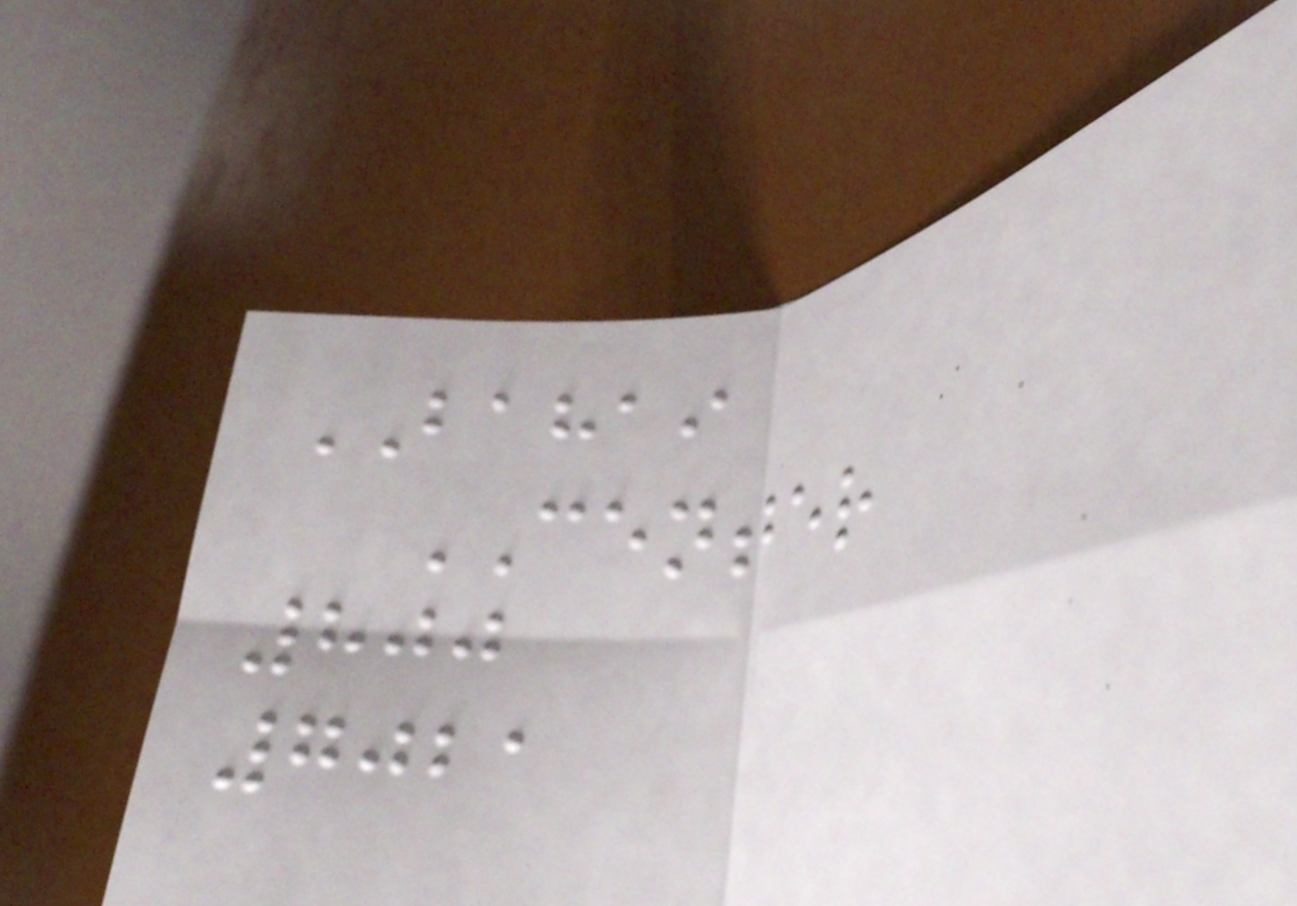BAHAI
CENTER
800
7021
